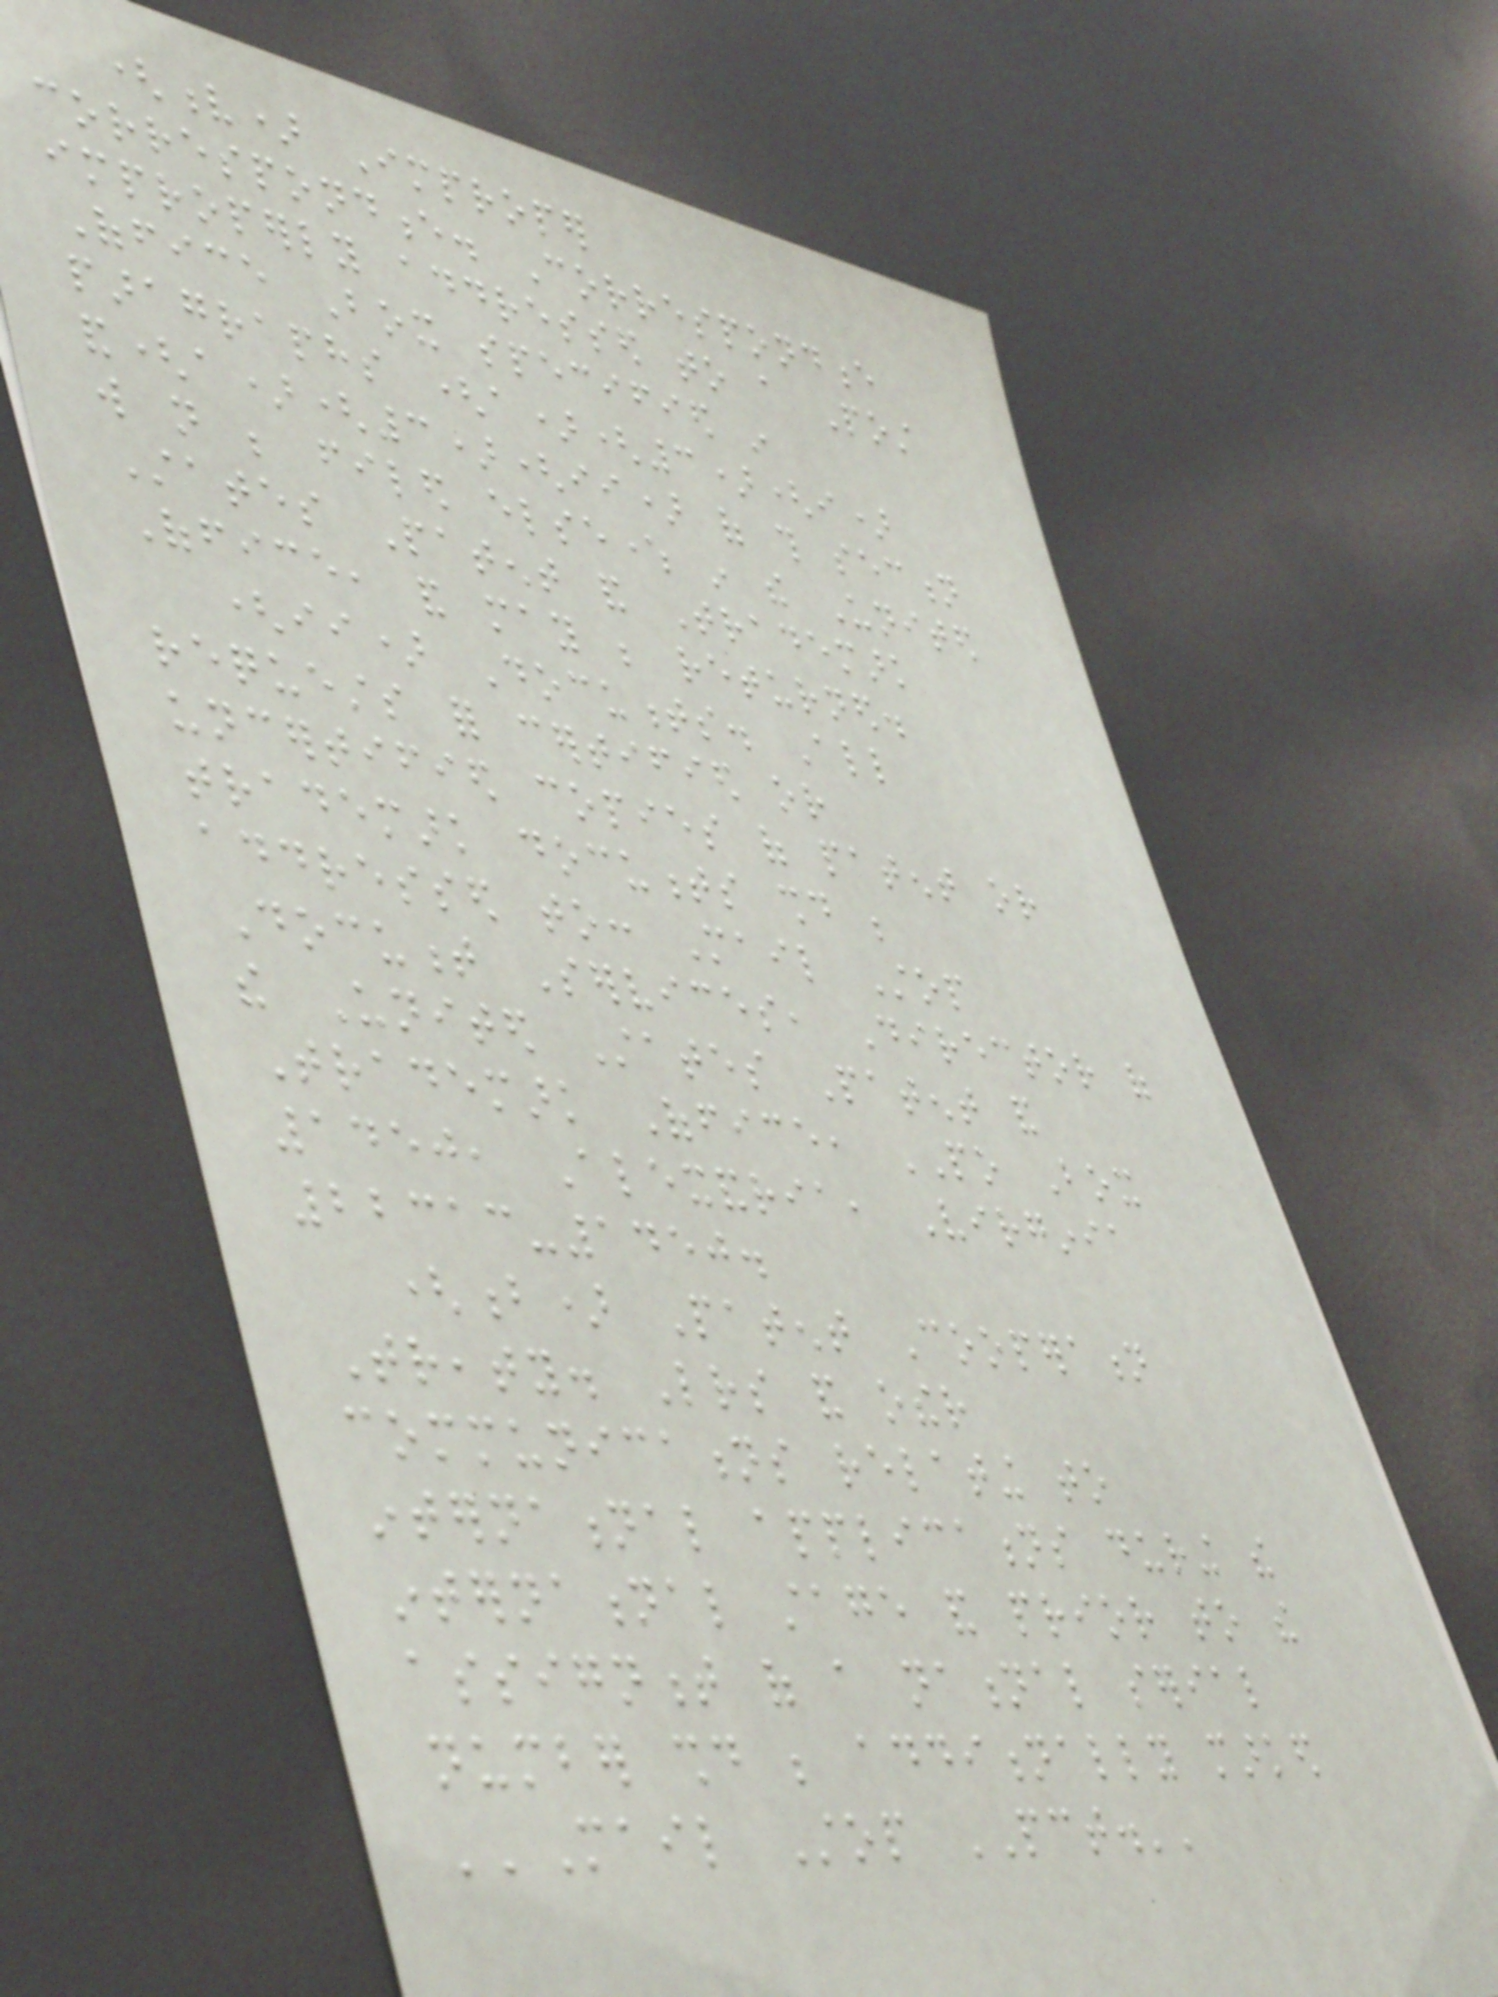(v) Improper
correspondence. Correspondence
improperly addressed to a Post
Office Box specified in
paragraphs (a)(3)(i)
and(a)(3)(ii) of this section
will not be filed elsewhere in the United
States Patent and Trademark
Office, and may be returned.
(ii) Documents. All
requests for certified or
uncertified copies of patent or
trademark documents should be
addressed to: Mail Stop
Document Services, Director of
the United States Patent and
Trademark Office, PO Box
1450, Alexandria, Virginia
22313-1450.
(b) Patent Cooperation
Treaty. Letters and other
communications relating to
international applications during the
international stage and prior to the
assignment of a national serial
number should be additionally marked
''Mail Stop PCT.''
